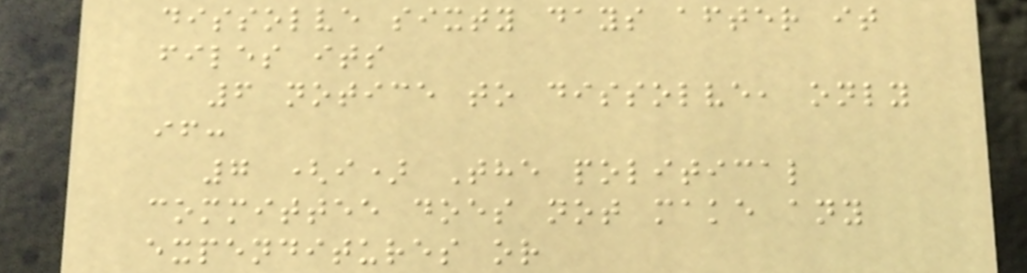dissolve sixty days after it
files its
6 notice to dissolve, only
if:
7 (i) The political
committee does not make any
expenditures or
